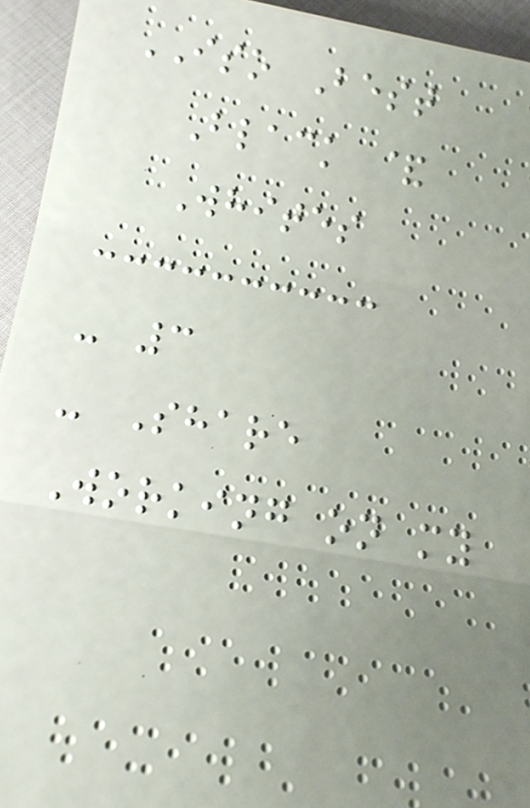ISO Best
Black &
Whites
- 3
- Share
Working on my
